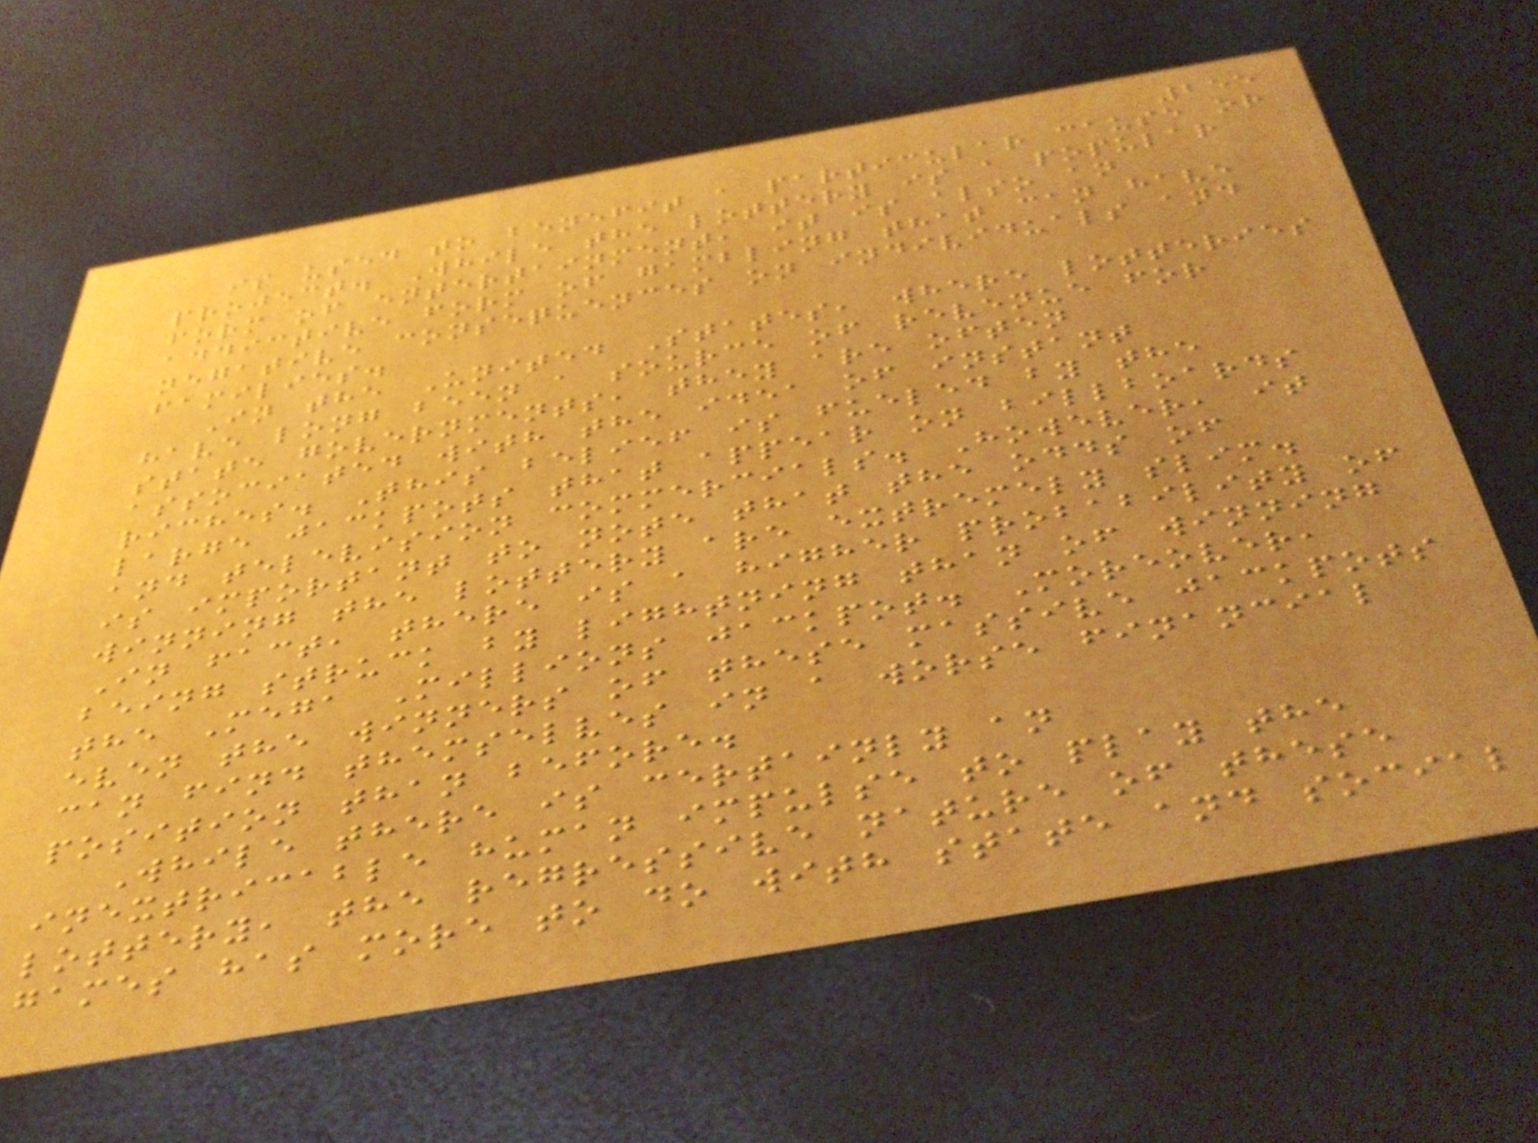255
is used to benefit a particular cause or
project. While the lottery is a popular
form of entertainment, it is also an
addictive form of gambling that can have
negative consequences on individuals and
families.
In the United States, where lotteries
have long been a source of revenue for
state governments, they are often
associated with the idea of instant
riches. This belief is fueled by the
large jackpots that appear on billboards
and television commercials. However, it
is important to note that the odds of
winning the lottery are extremely slim.
In fact, there is a higher probability of
being struck by lightning than of winning
the Mega Millions jackpot. Moreover,
even the winners of these massive jackpots
can find themselves in a worse financial
position than before.
While there is certainly an
inextricable human impulse to play the
lottery, the regressive nature of these
games has more to do with state and social
